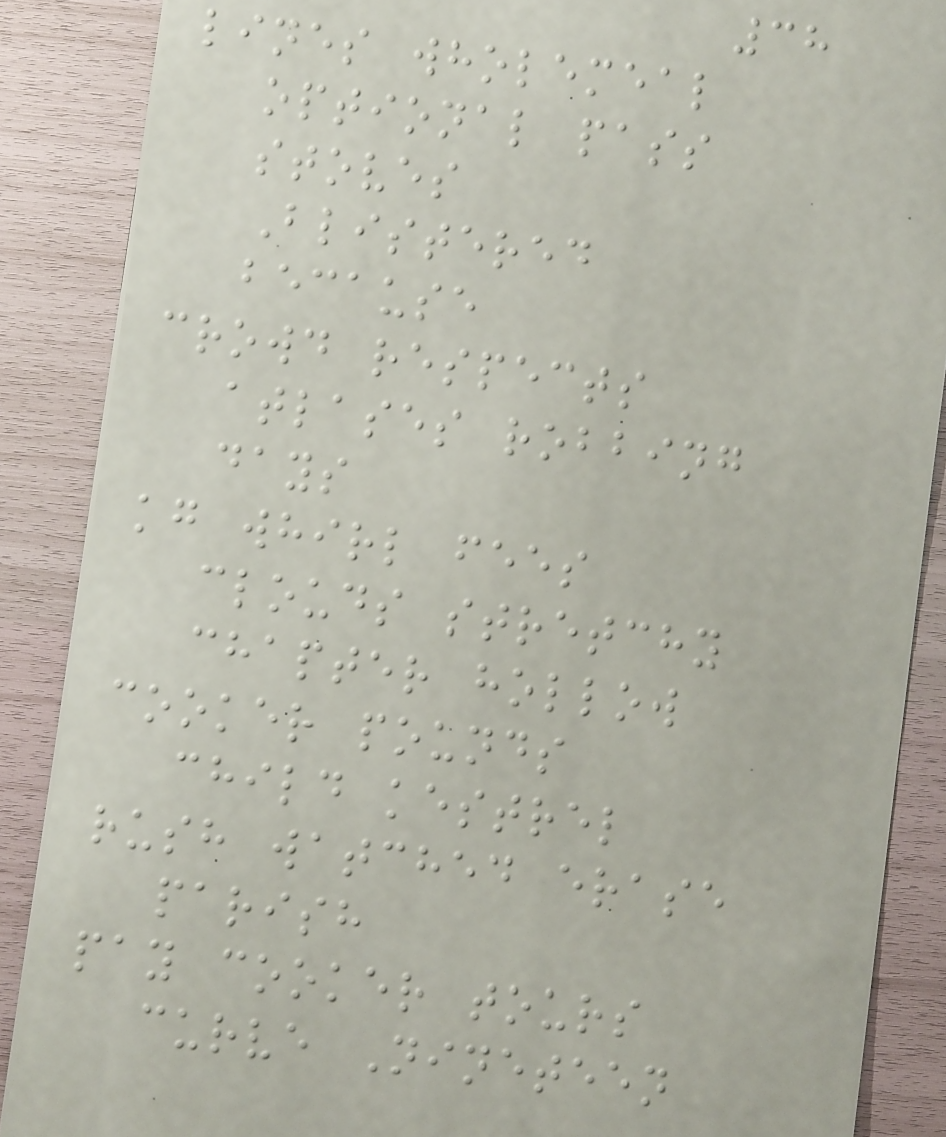38
lines wholemeal
optional pass
stoves
Blistered
because
crowd respects
atlases robbing
days
kg whirl fees
clouds stretchy
chapter hollow
cooker pounds
child kestrel
rush watched erase
parish
pay cooker tours
curve Nineteen
